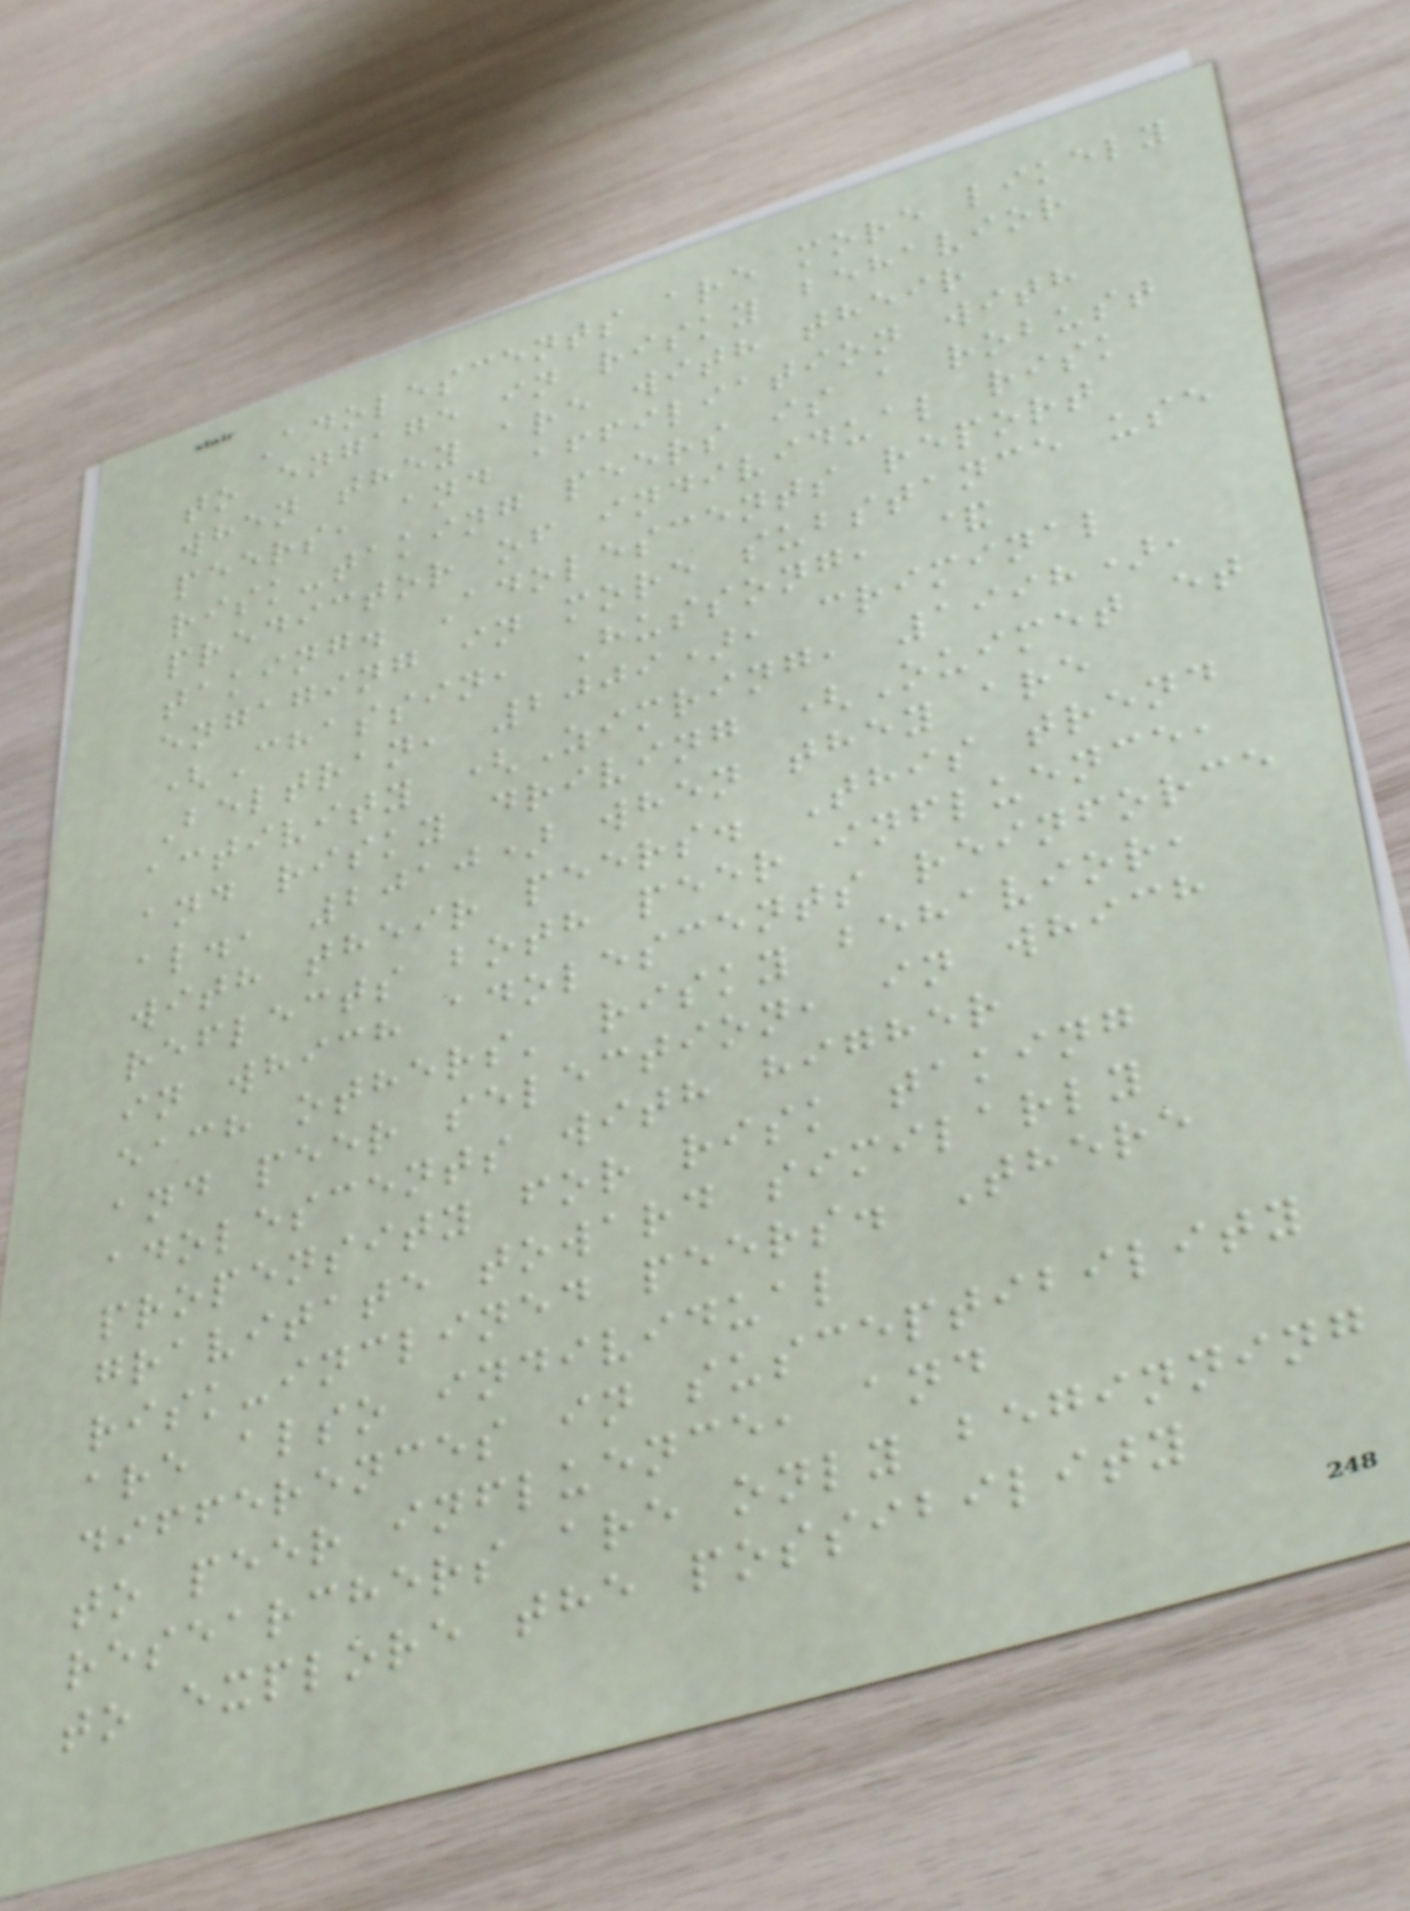Adolescents are more likely
to engage in risky behavior
when they are with their
peers, and affiliation with
risk-taking peers is a robust
predictor of individual risk
taking. Adolescents report
engaging in more substance use
(Chassin, Hussong, &
Beltran, 2009), criminal
activity (Zimring, 1998),
and risky driving (Ouimet et
al., 2010) when they are
with their peers. This trend
reflects both peer influence,
in which adolescents reinforce
each others' risky behavior,
and peer selection, in which
adolescents with higher
propensity for risk taking
gravitate toward similarly
risk-inclined peers. There
are also individual
differences in susceptibility
to peer influence, and
researchers are only beginning
to explore the possibility
